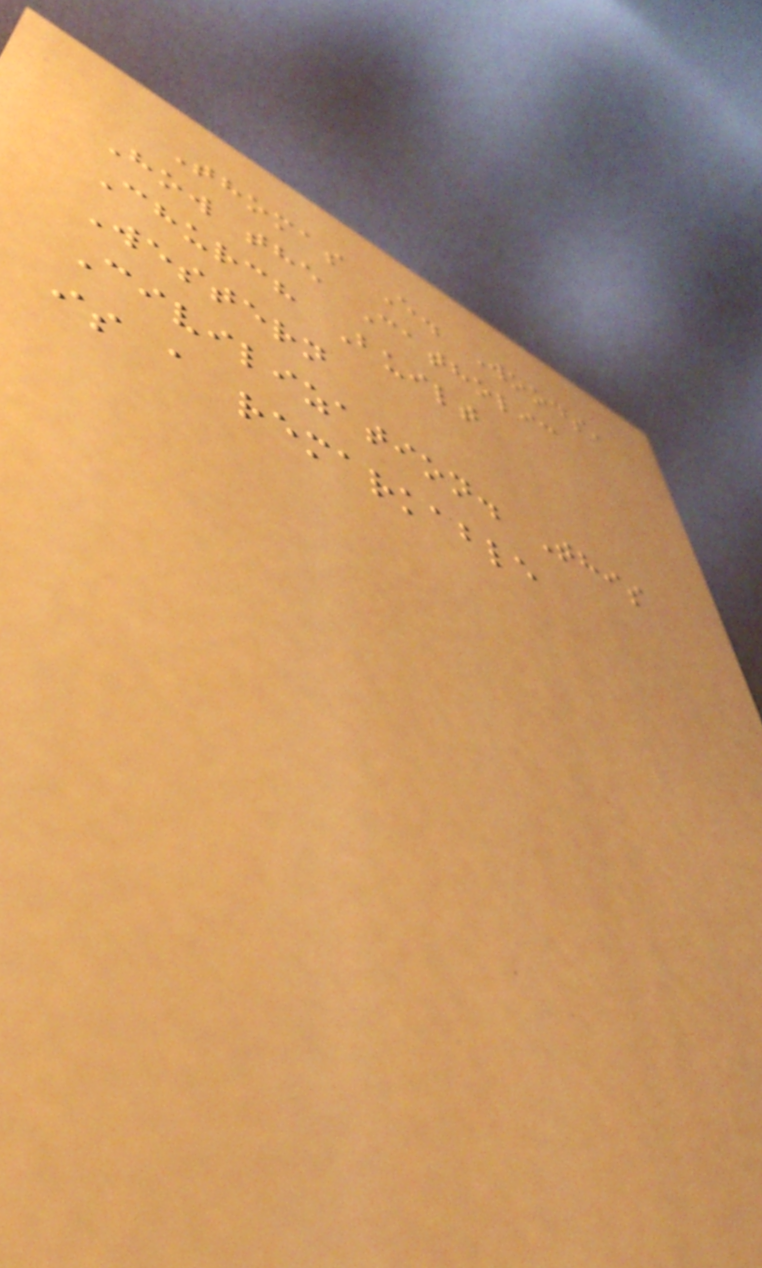Thomas E. Woods,
How the Catholic
Church Built
Western
Civilization. This
is a remarkable
